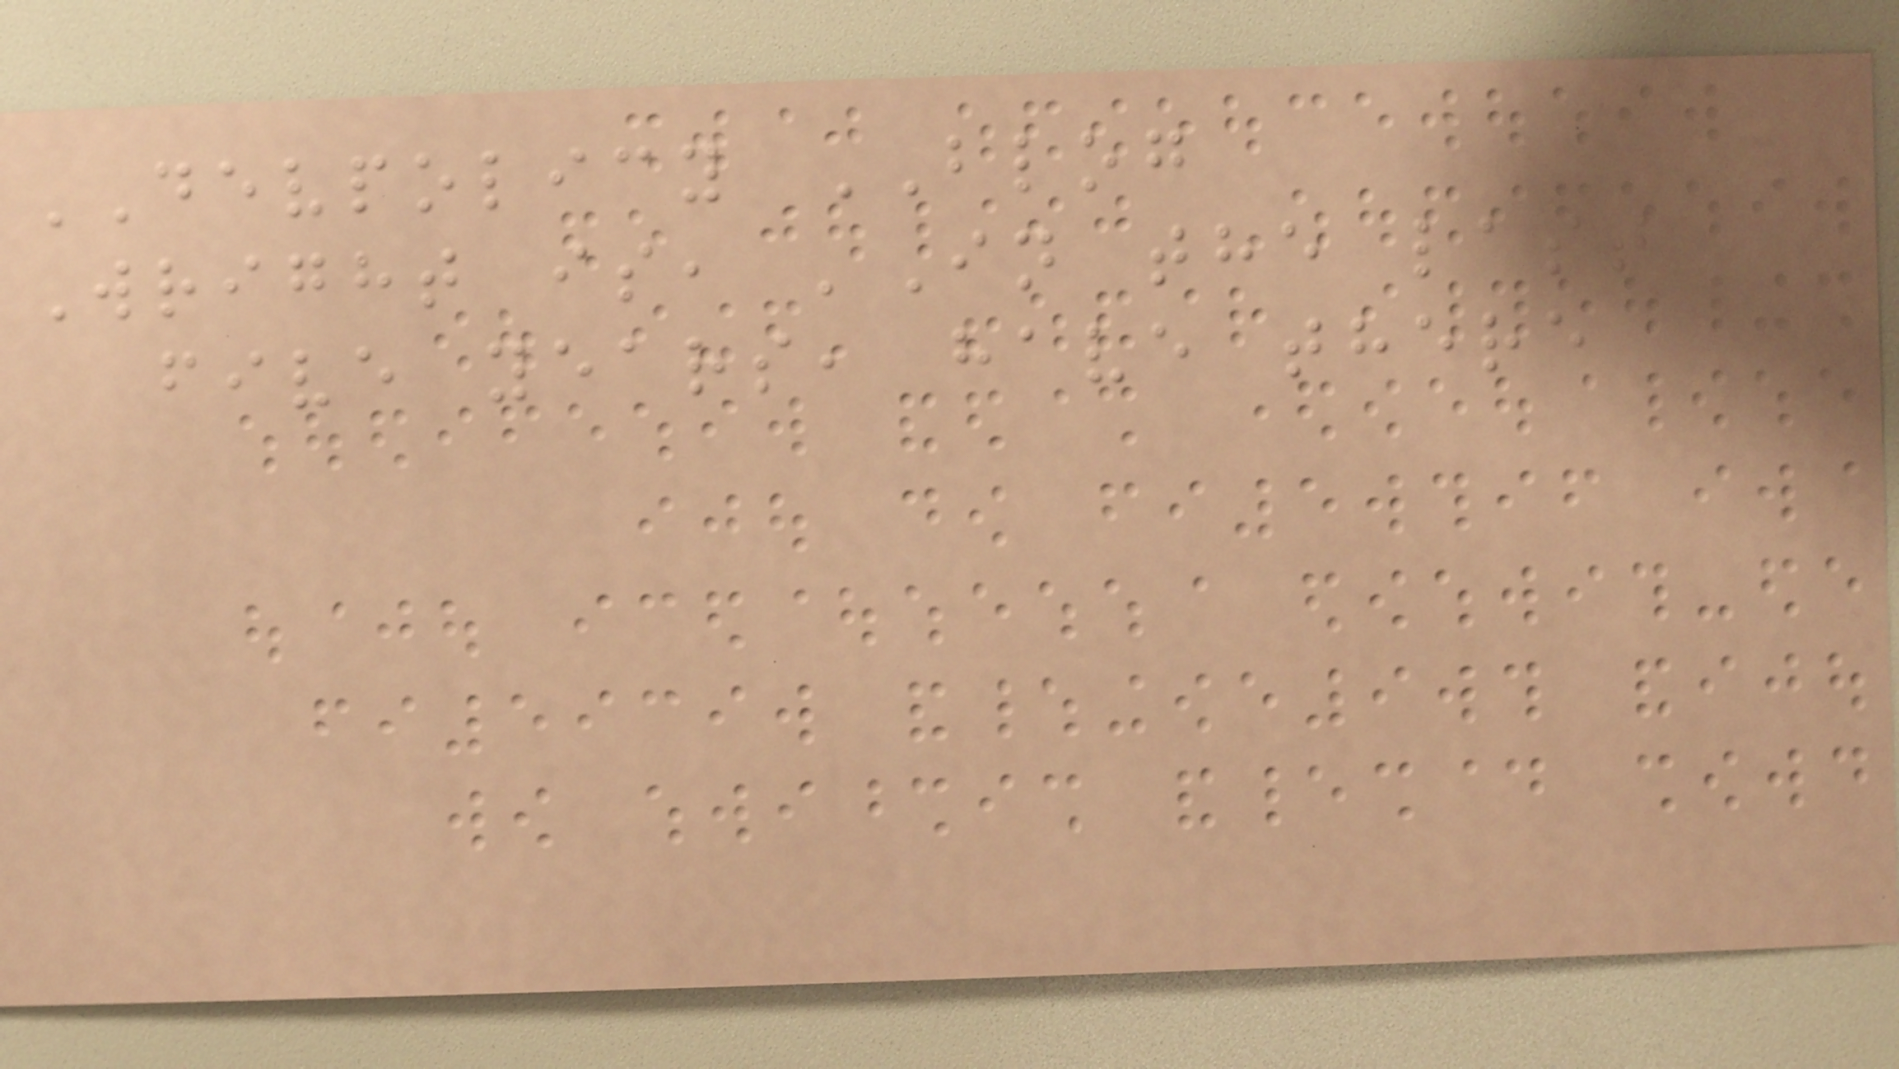DEVPOLICY BLOG
Wright is, 'In the last
five years, have there
